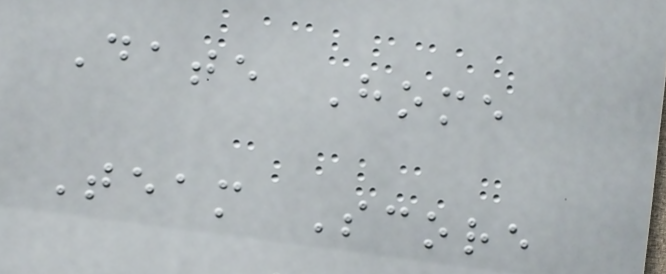Date Home
Team Score
